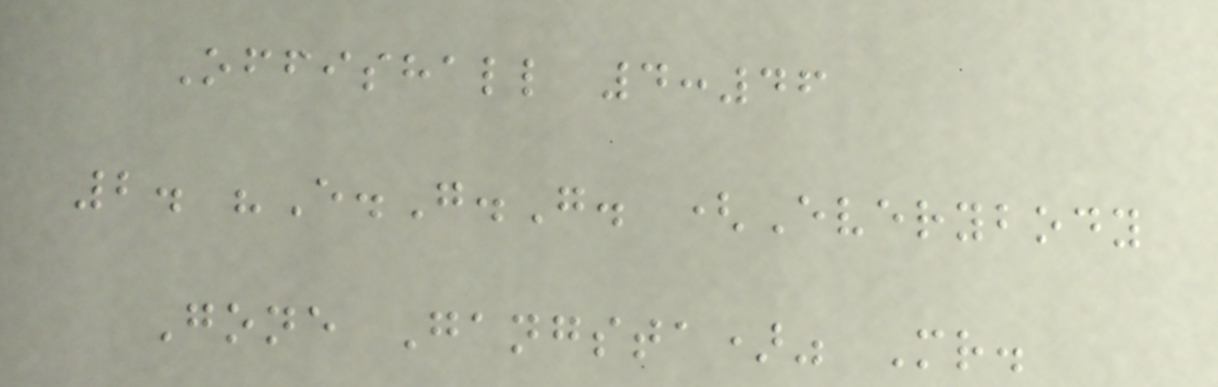Offishall 4:46
2. "E.G.G. (Everybody
Gone Gangsta)" Mr.
